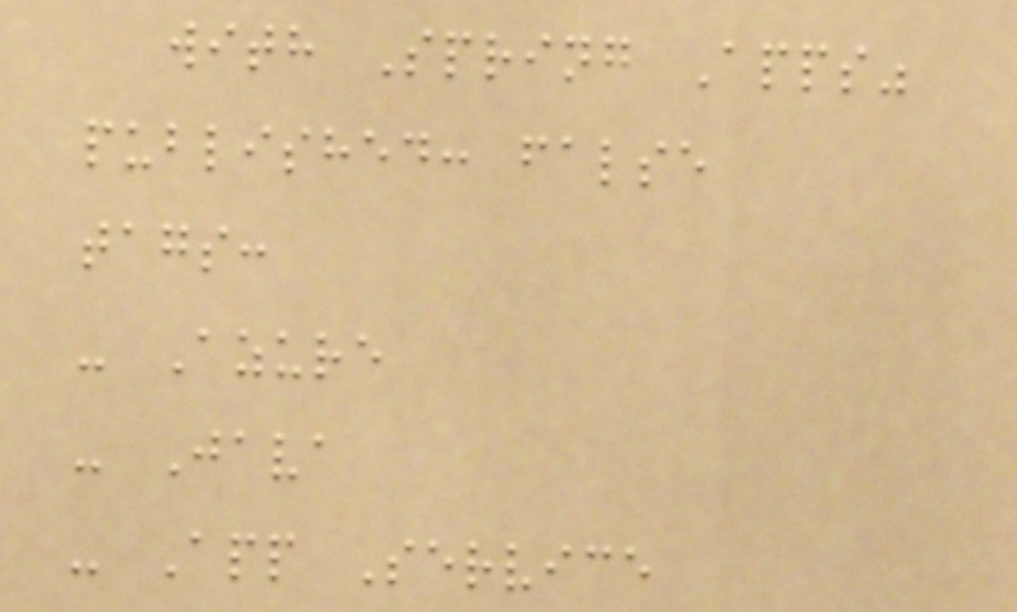with Spring Apps"
published: false
tags:
- Azure
- Java
- App Service
